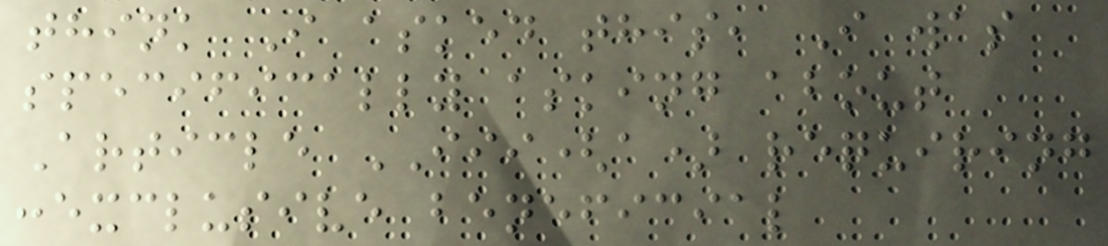think I asked this, I was
specifically asking about
Article III(a) requiring
:exclusive beneficial
